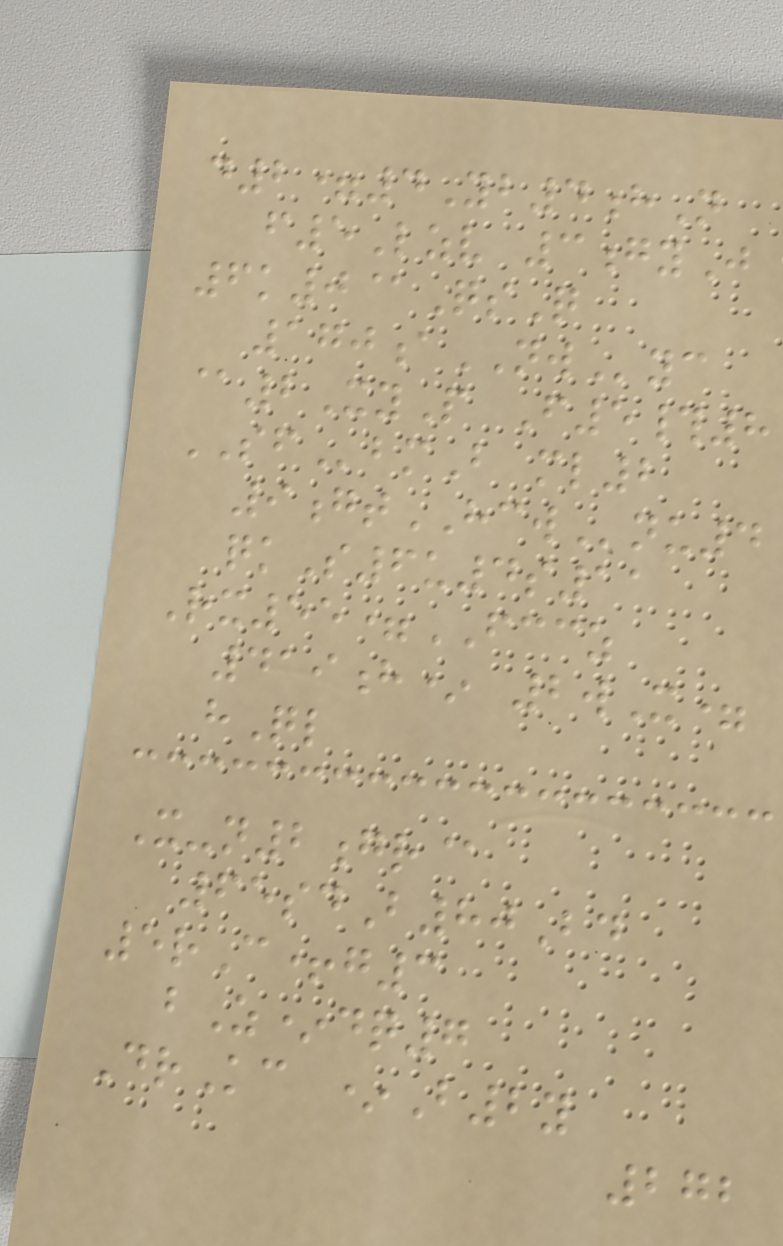d2=4Yb4hN
f5Lzv 3gyJ
6k0@QsQ
170aNWyc
@2XyP F5#8
SFbmB ml2
9gtHCWnu4
qkS6u4s11
Rx55=FCCZ
419h* 2wX=
hQl
X-n2gr@
65sdB80Bd
5rC+g3
bZ*dq7
DrKc *B2y
272
